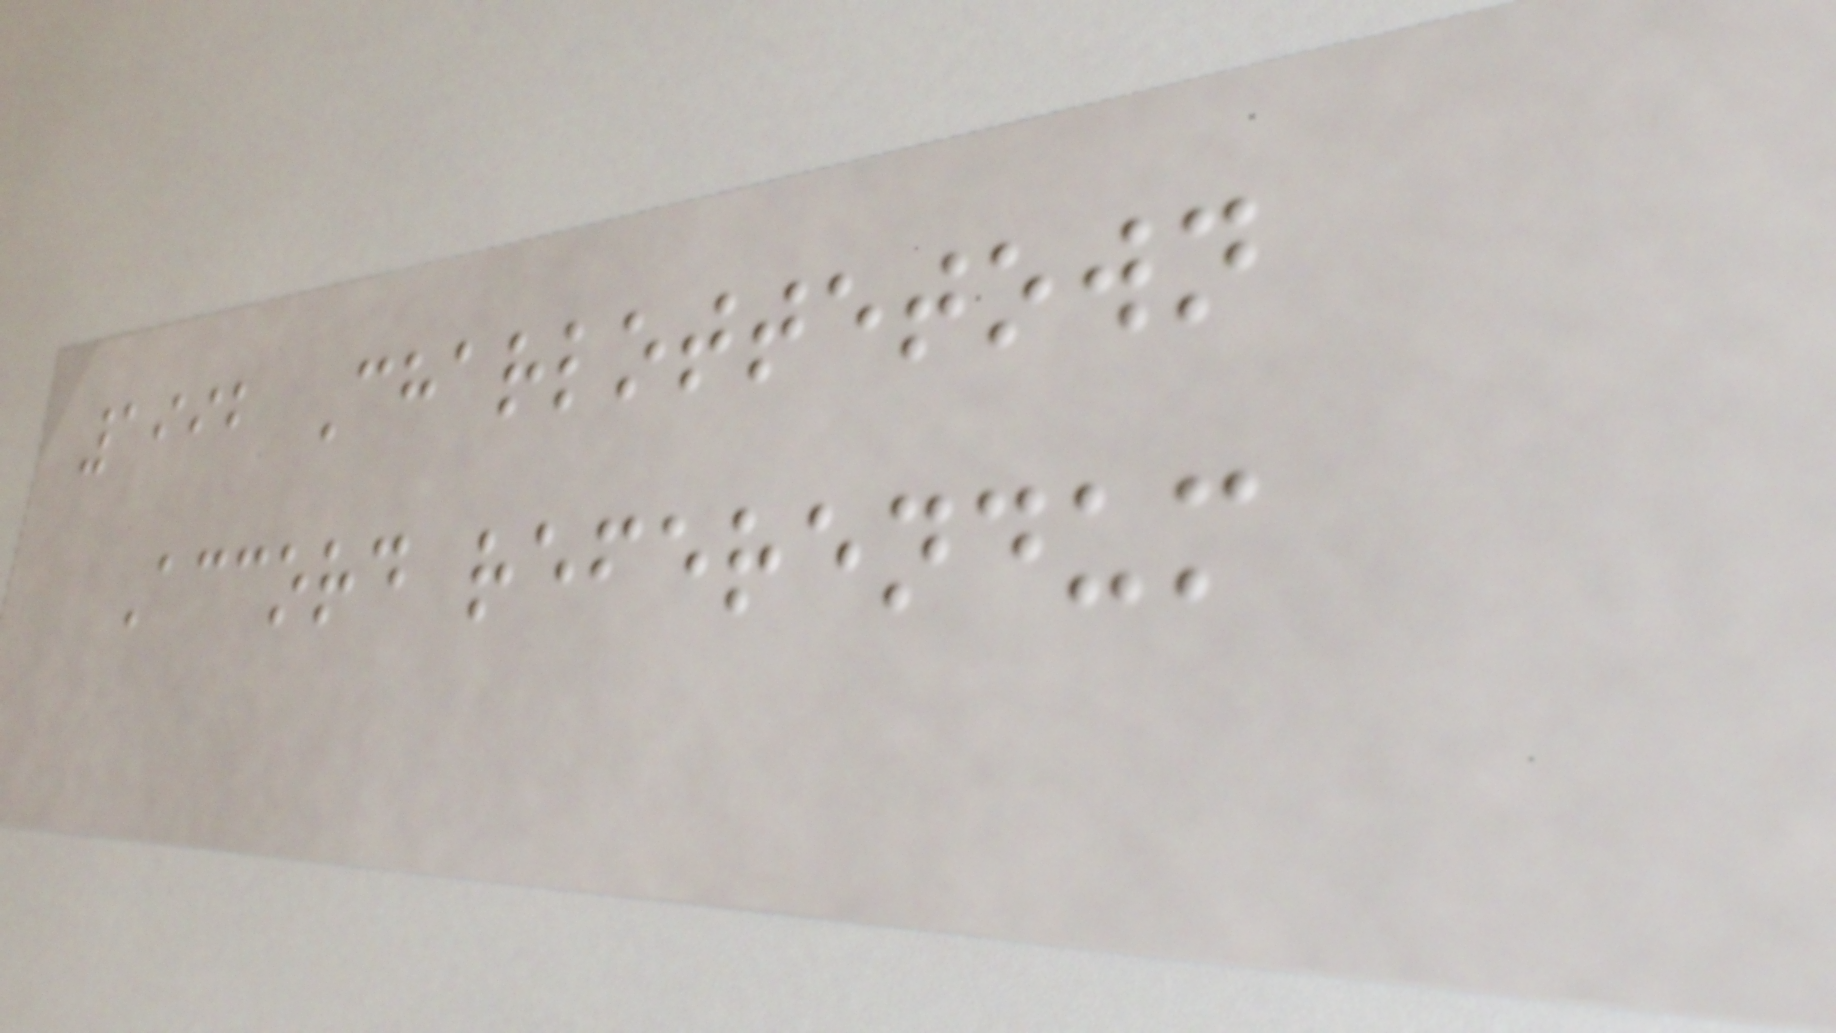1992 Charlottetown
Accord referendum
